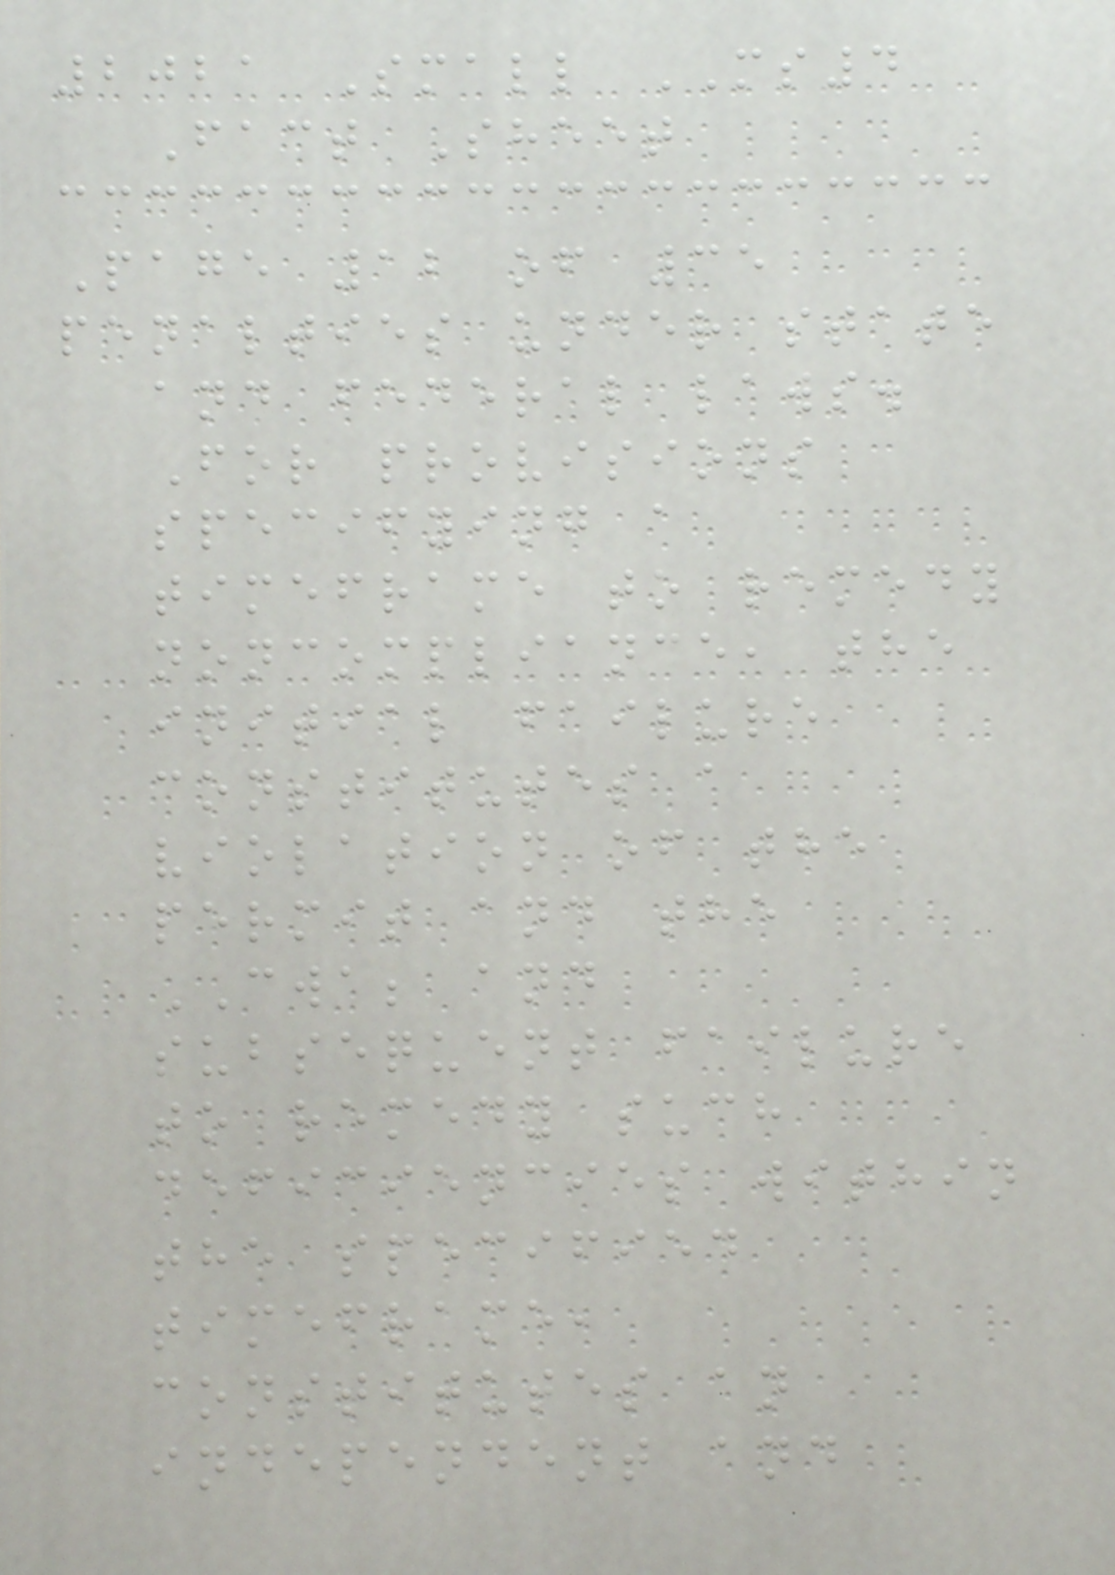2021 Small MS4
Fact Sheet
Page 12 of 35
penalties under state
and federal laws.
For provisions
specifying a
timeframe to remedy
noncompliance, the
initial failure
constitutes a
violation of the
permit and the
CWA; and
subsequent failure
to remedy such
deficiencies within
the specified
timeframe,
constitutes an
independent and
